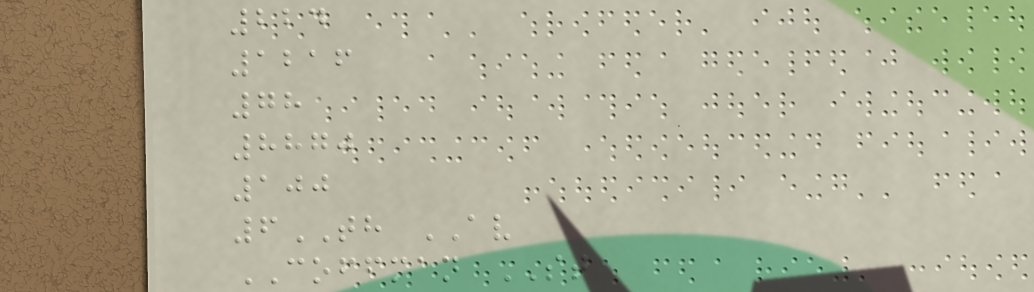224
1216
78
8870
100
6TH AV
COFFMAN ST
